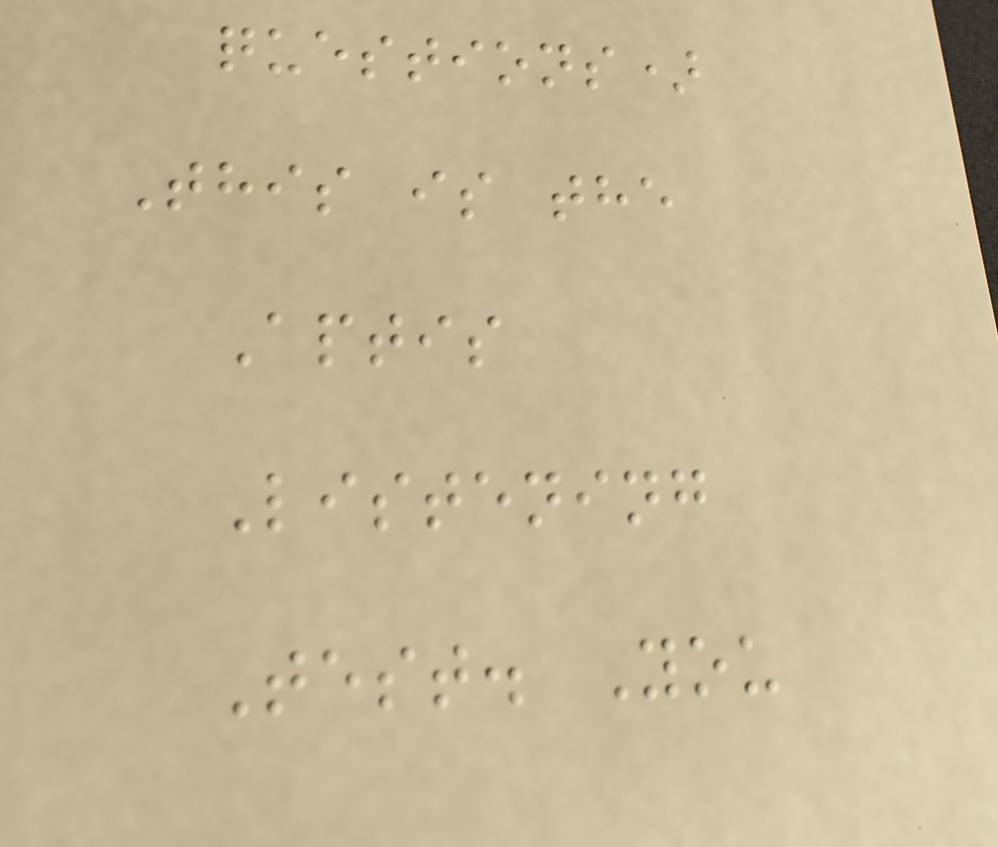questions)
This is the
Aptis
Listening
Test. You
